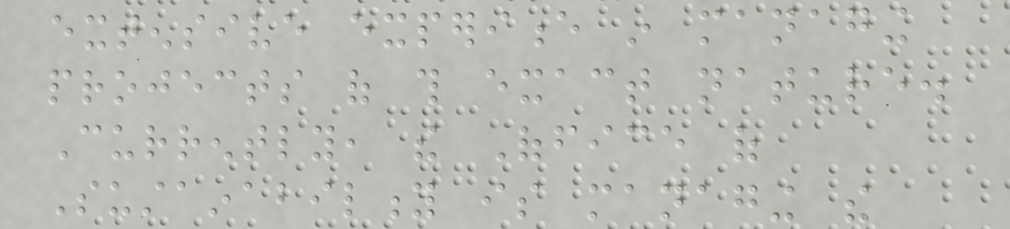extensive experience in managing
projects of this exact nature.
Currently, the Office of
Sustainability is managing the
